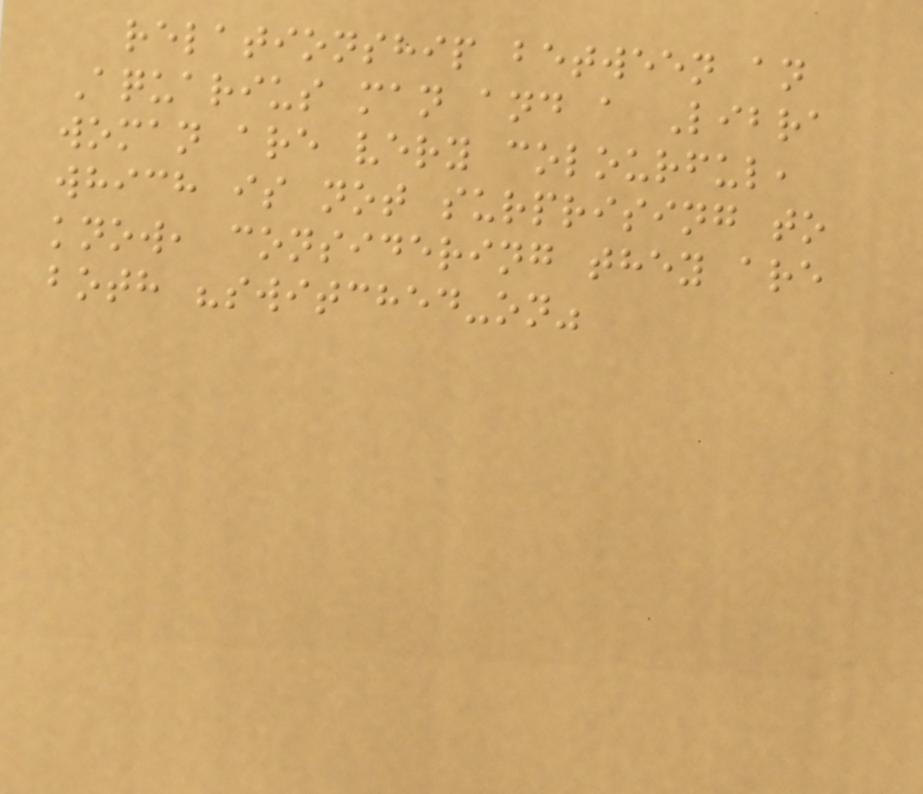relationship between an
Aquarius man and a Libra
woman are very colourful,
which is not surprising to
know, considering they are
both "switched-on"
